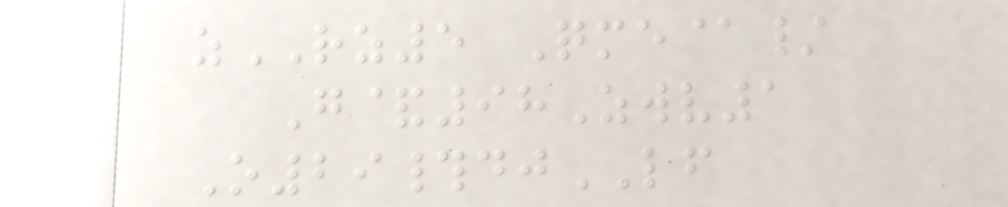zRZ5 Qme@/
G&98Zwv1
O29#djLF
